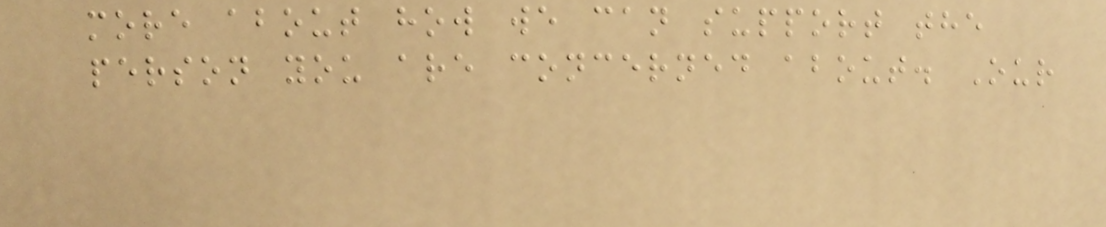more about how we can support the
person you are concerned about. Our
